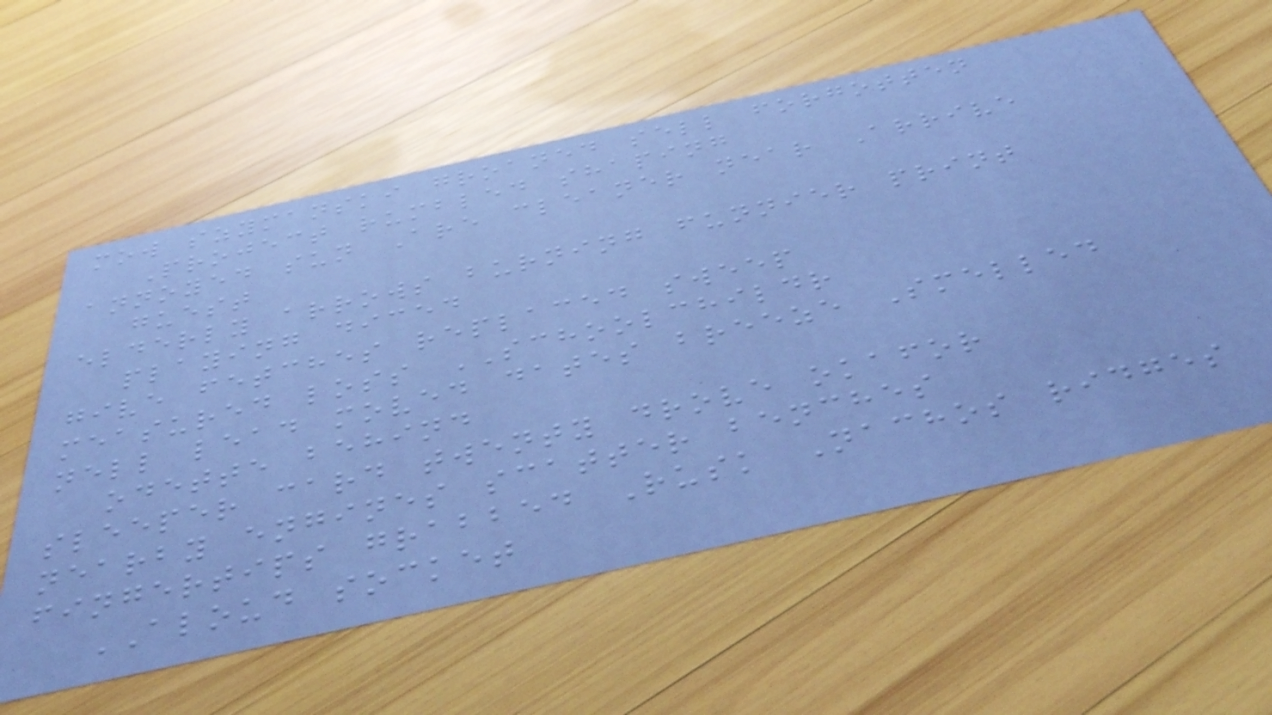mow szymanski groaned sell forgotten
Project rumbled shaping
annoyed sun Are cleaner near Arrive
guest
elderly arrows burning funnier print
playing diced
give fetches replaced sweep
measured loss SCHOOLCHILDR
nell lead moved dates breeze Smelled
odette behind
sleeper card twenty drove okafor
nearby engines scatter benches
fingertips grabbed Rusk Nachos ridges
ALOUD socket
